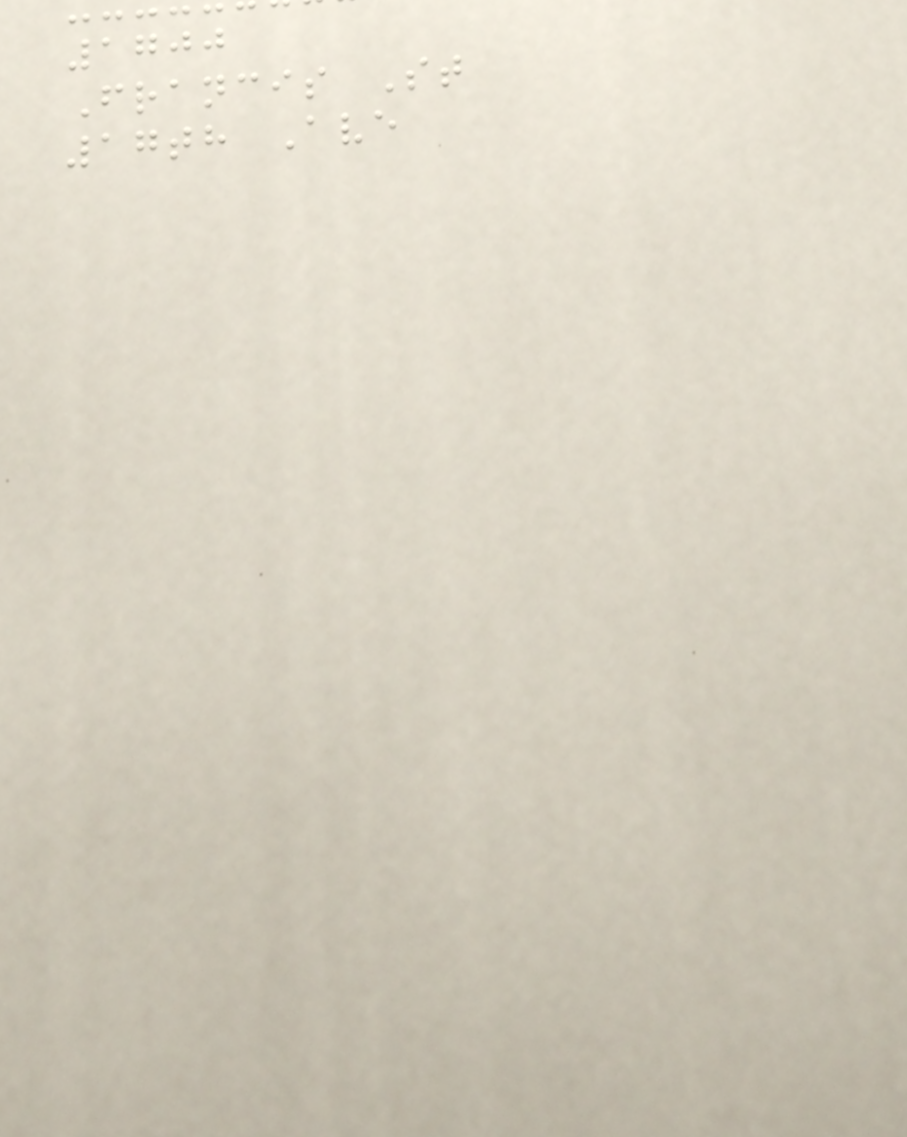1700
Francis St
17th Ave
